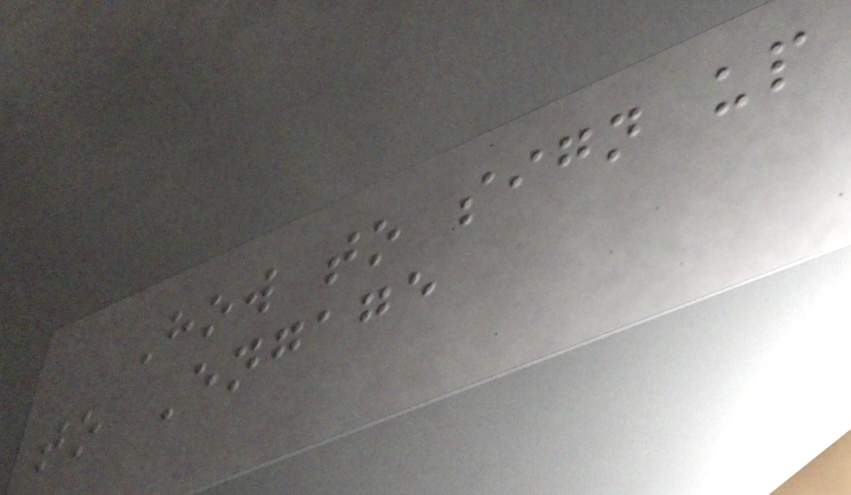How to sign up
to Engage
